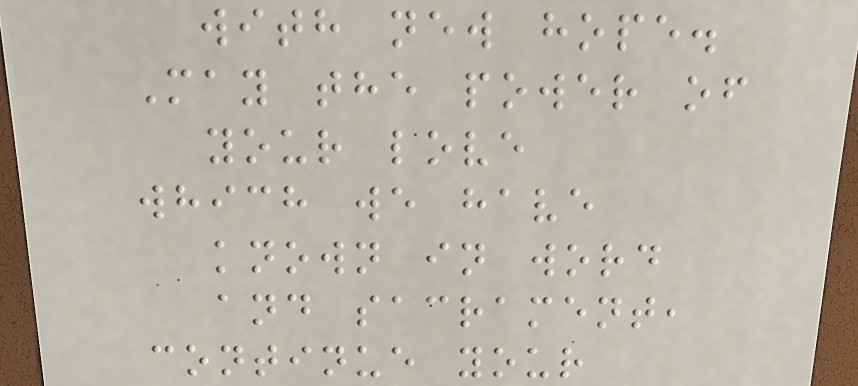with new hope.
May the power of
your love
which we have
known in word
and sacrament,
continue your
